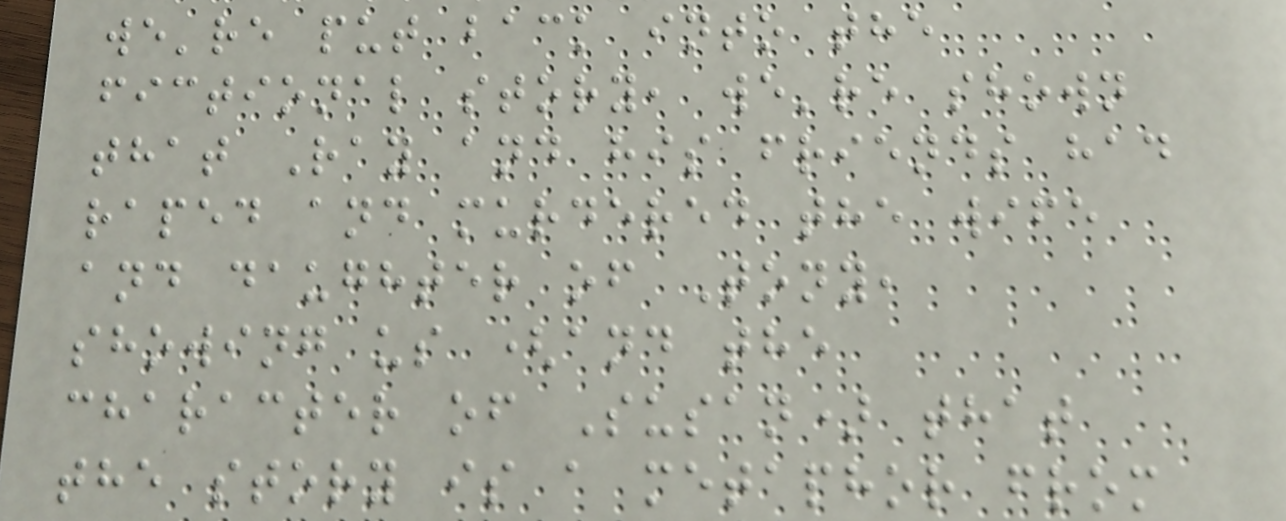we're put back into the
fictional story, we're shown
that Ray and his friends had
raped and murdered the wife
and daughter of Tony,
showing us (and the
character of Susan) that
the story is a metaphor from
